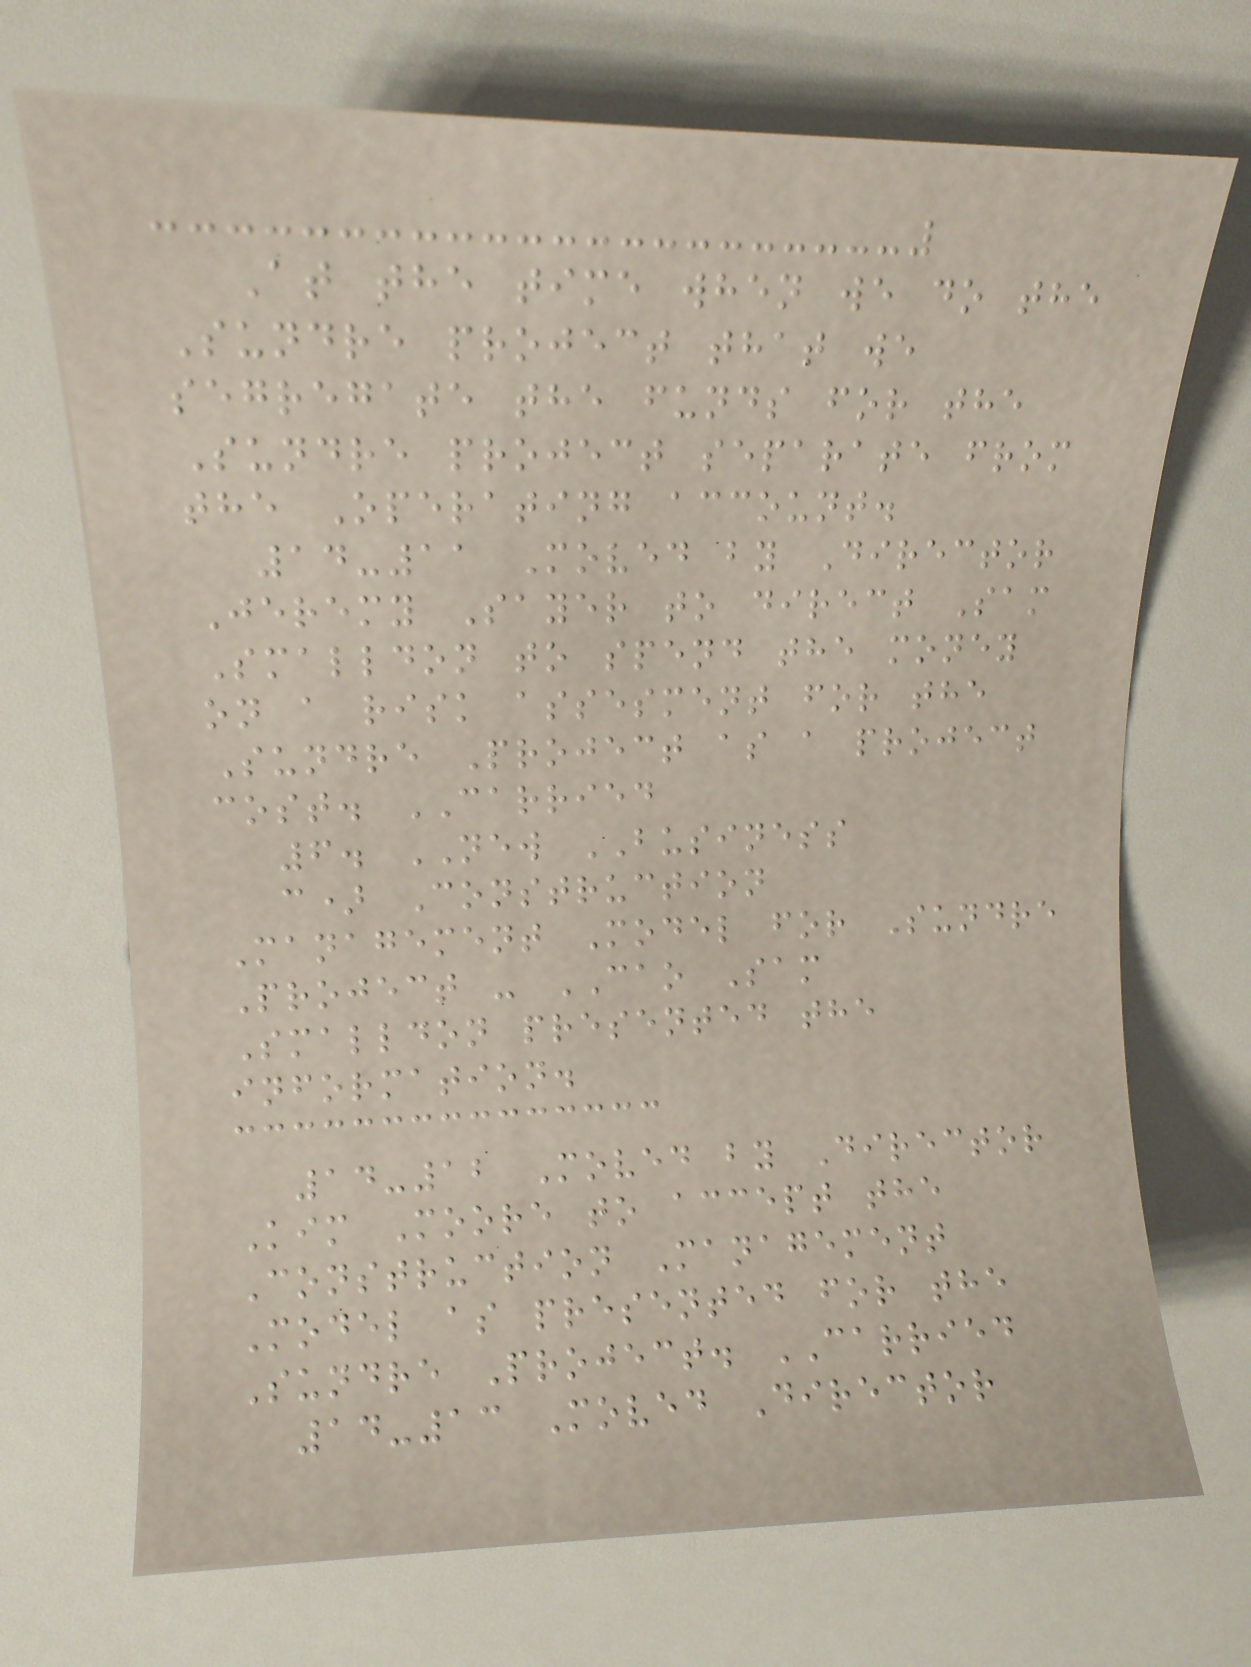At the time when we do the
Sundre project that we
segregate the funds for the
Sundre project separate from
the Operating account.
14-11 Moved by Director
Jeremy Sayer to direct Sam
Smalldon to spend the money
on a risk assesment for the
Sundre Project as a project
cost. CARRIED
6. NEW BUSINESS
c) Construction
Management Model for Sundre
Project - CAO Sam
Smalldon presented the
information.
14-12 Moved by Director
Kim Moore to accept the
Construction Management
Model as presented for the
Sundre Project. CARRIED
14-13 Moved Director
